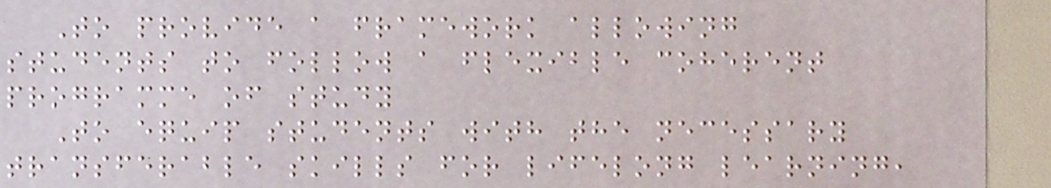To provide a framework allowing
students to follow a flexible coherent
programme of study
To equip students with the necessary
transferable skills for lifelong learning,
